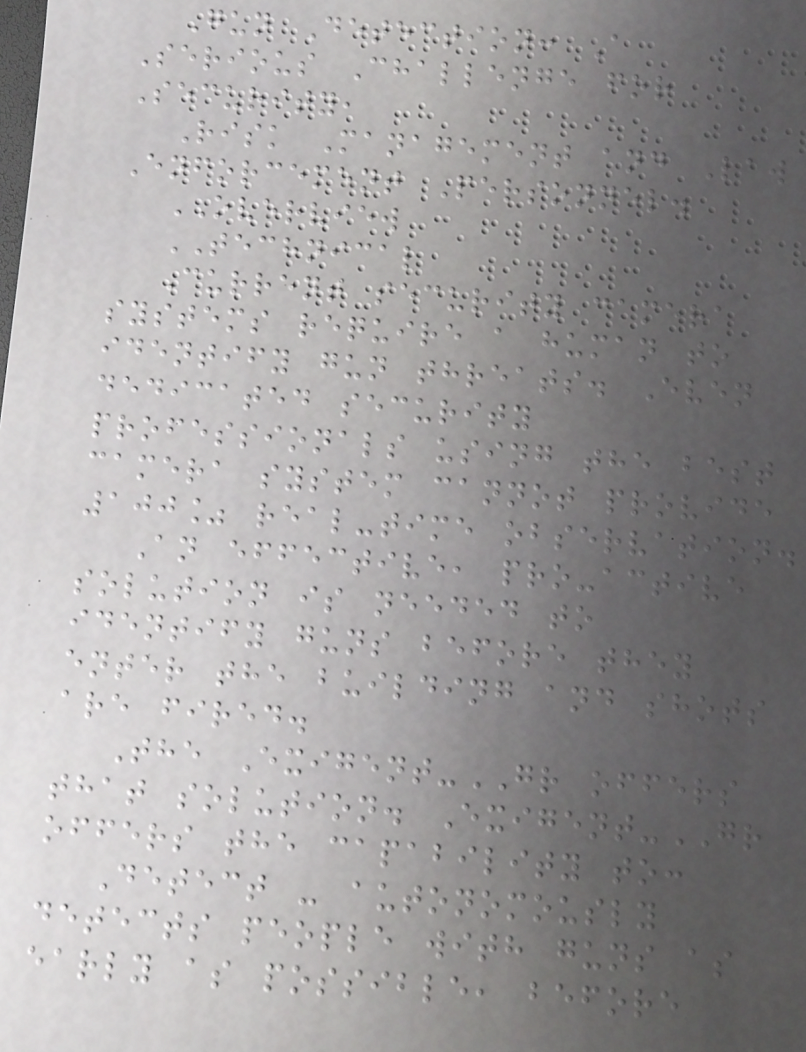Gun Detection: A
Serious Challenge for
Security,
Risk Management and Law
Enforcement Personnel.
OVERVIEW
TECHNICAL
Current security camera
systems require a human to
identify gun threats. Even
dedicated security
professionals using the best
camera system cannot provide
100% real-time observation.
An effective, pro-active
solution is needed to
identify guns before they
enter the building and shots
are fired.
The Exigent-GR offers
that solution. Exigent-GR
offers the capability to:
Detect - autonomously
detects people with guns as
early as possible, before
